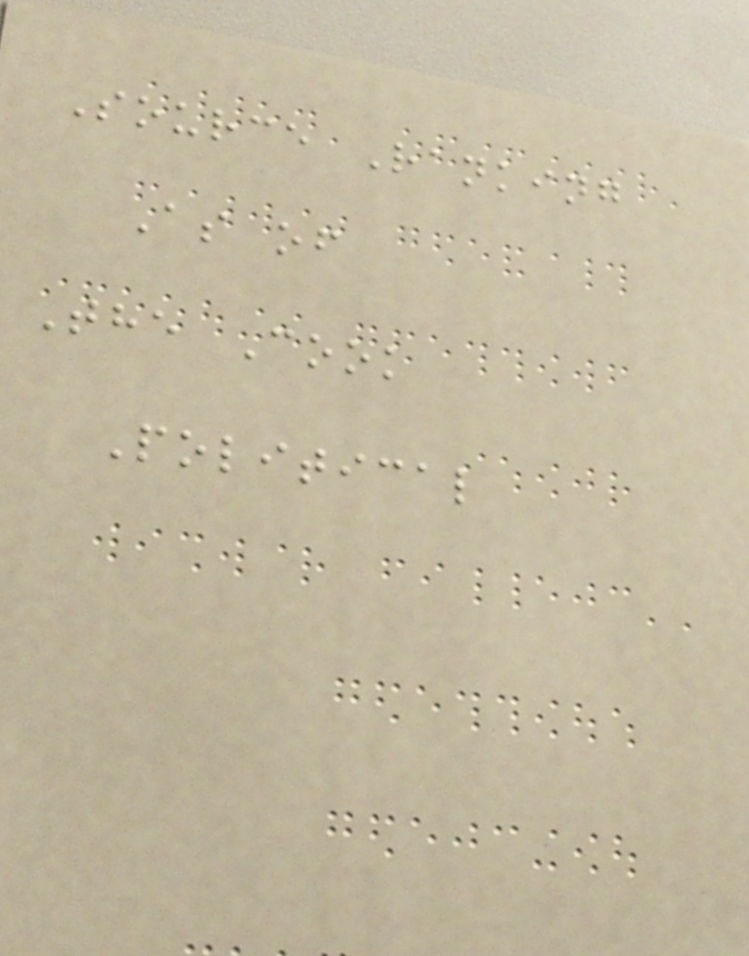Source Ranking
As of
The Cook
Political
